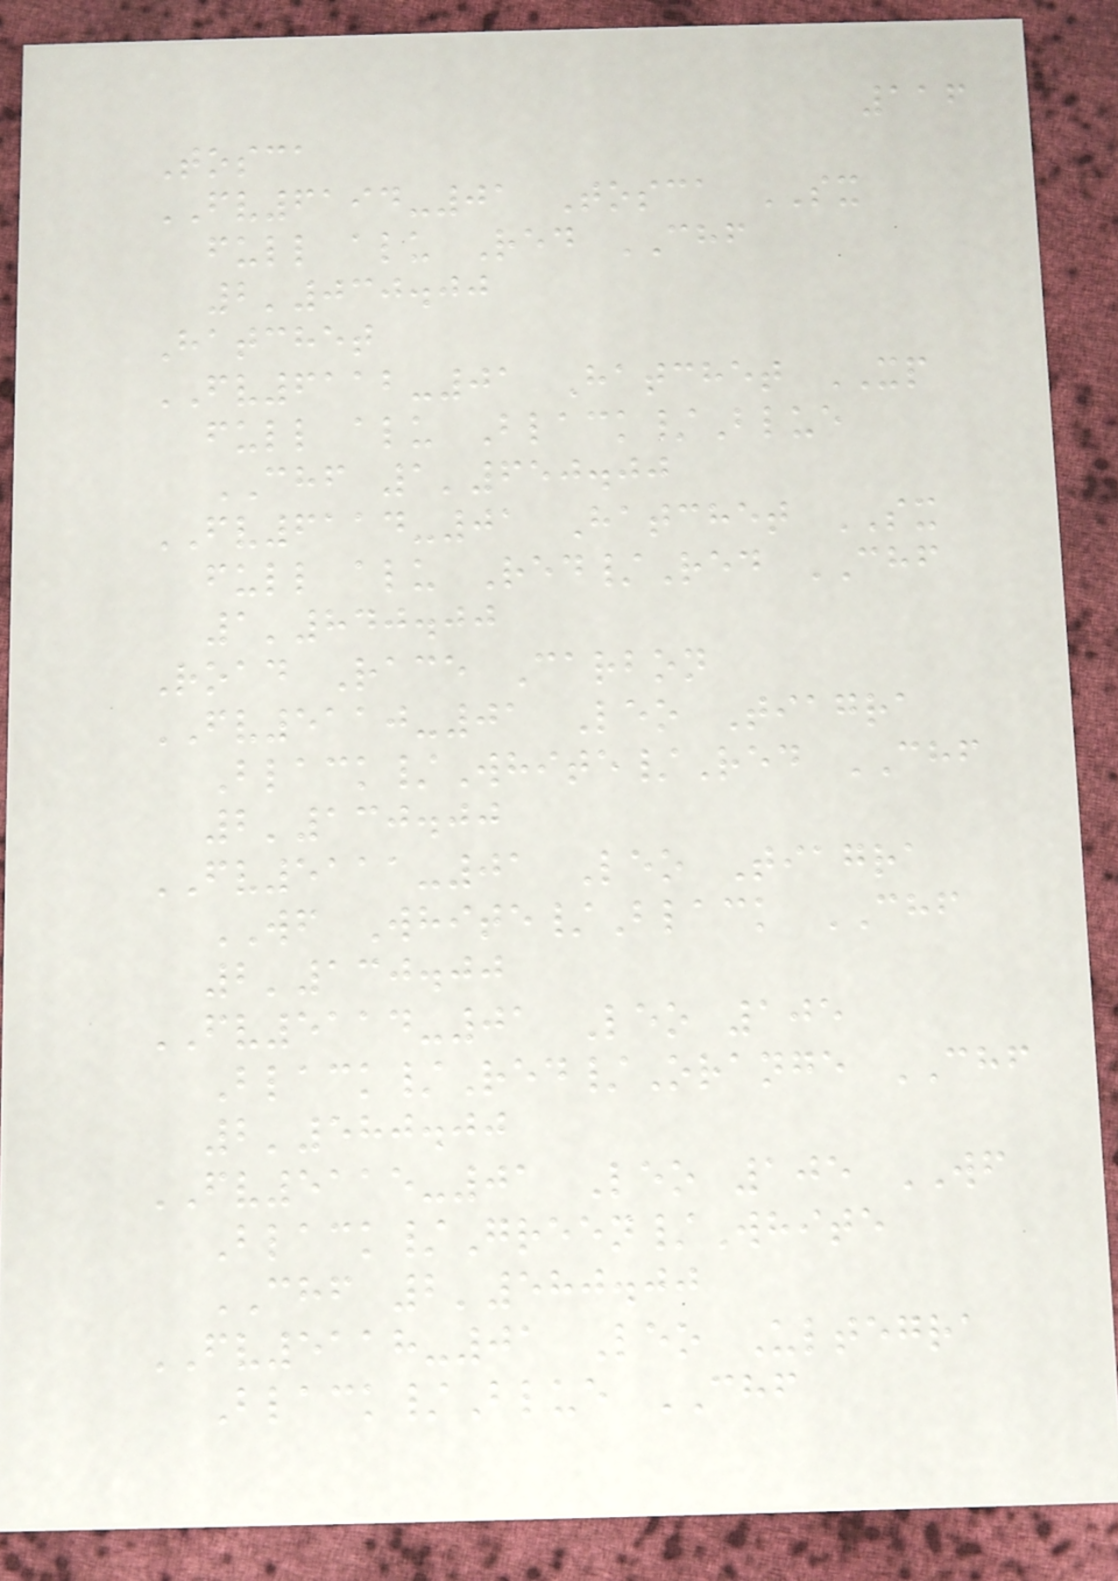116
Tosca
FV6194-01 Tosca SX
full alu Red CHF
2'030.00
Hatchet
FV6112-01 Hatchet XP
full alu Black/Blue
CHF 1'650.00
FV6114-01 Hatchet SX
full alu Red/Red CHF
1'840.00
Road Race Carbon
FV5110-01 Leo Tiagra
Black/White/Red CHF
2'130.00
FV5111-01 Leo Tiagra
WF White/Black CHF
2'130.00
FV5114-01 Leo 105
Black/Red/Orange CHF
2'580.00
FV5115-01 Leo 105 WF
Black/Green/White
CHF 2'580.00
FV5118-01 Leo Ultegra
Black/Blue CHF
